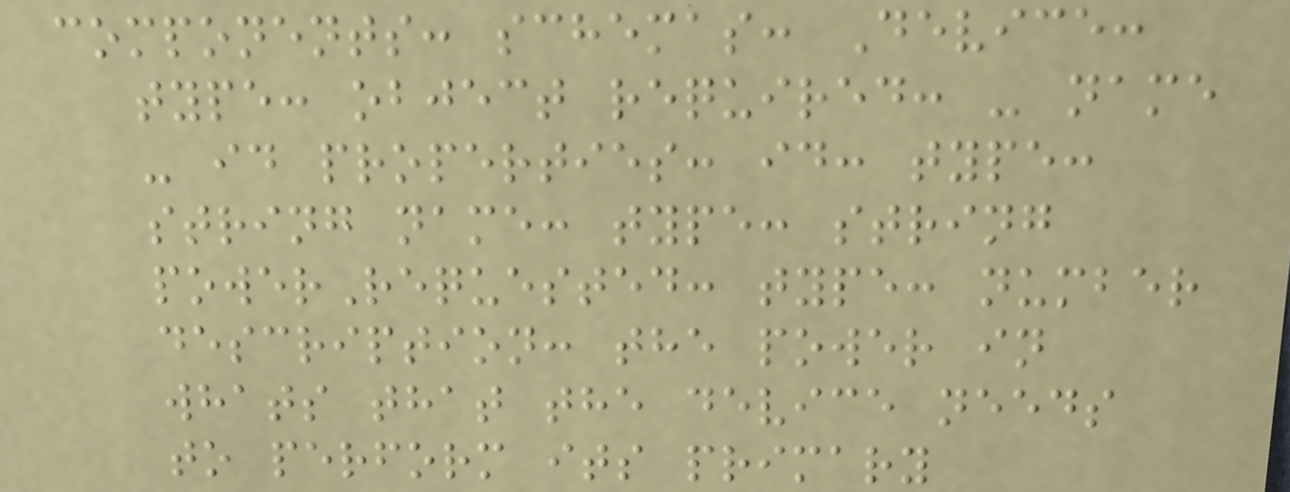components: schemas: Device:
type: object required: - name
- id properties: id: type:
string name: type: string
powerRequested: type: number
description: the power in
whats that the device needs
to perform its primary
